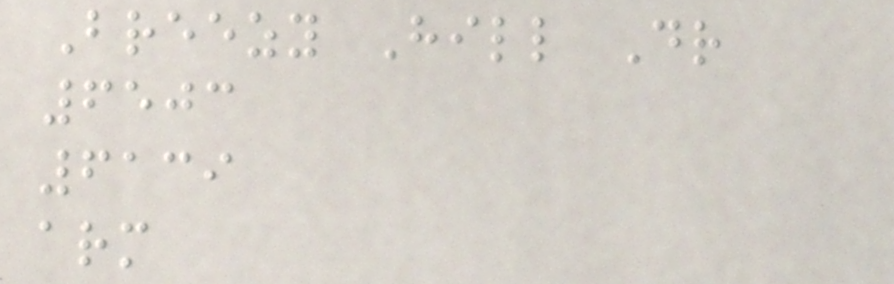Breezy Hill Dr
6503
6139
arm
